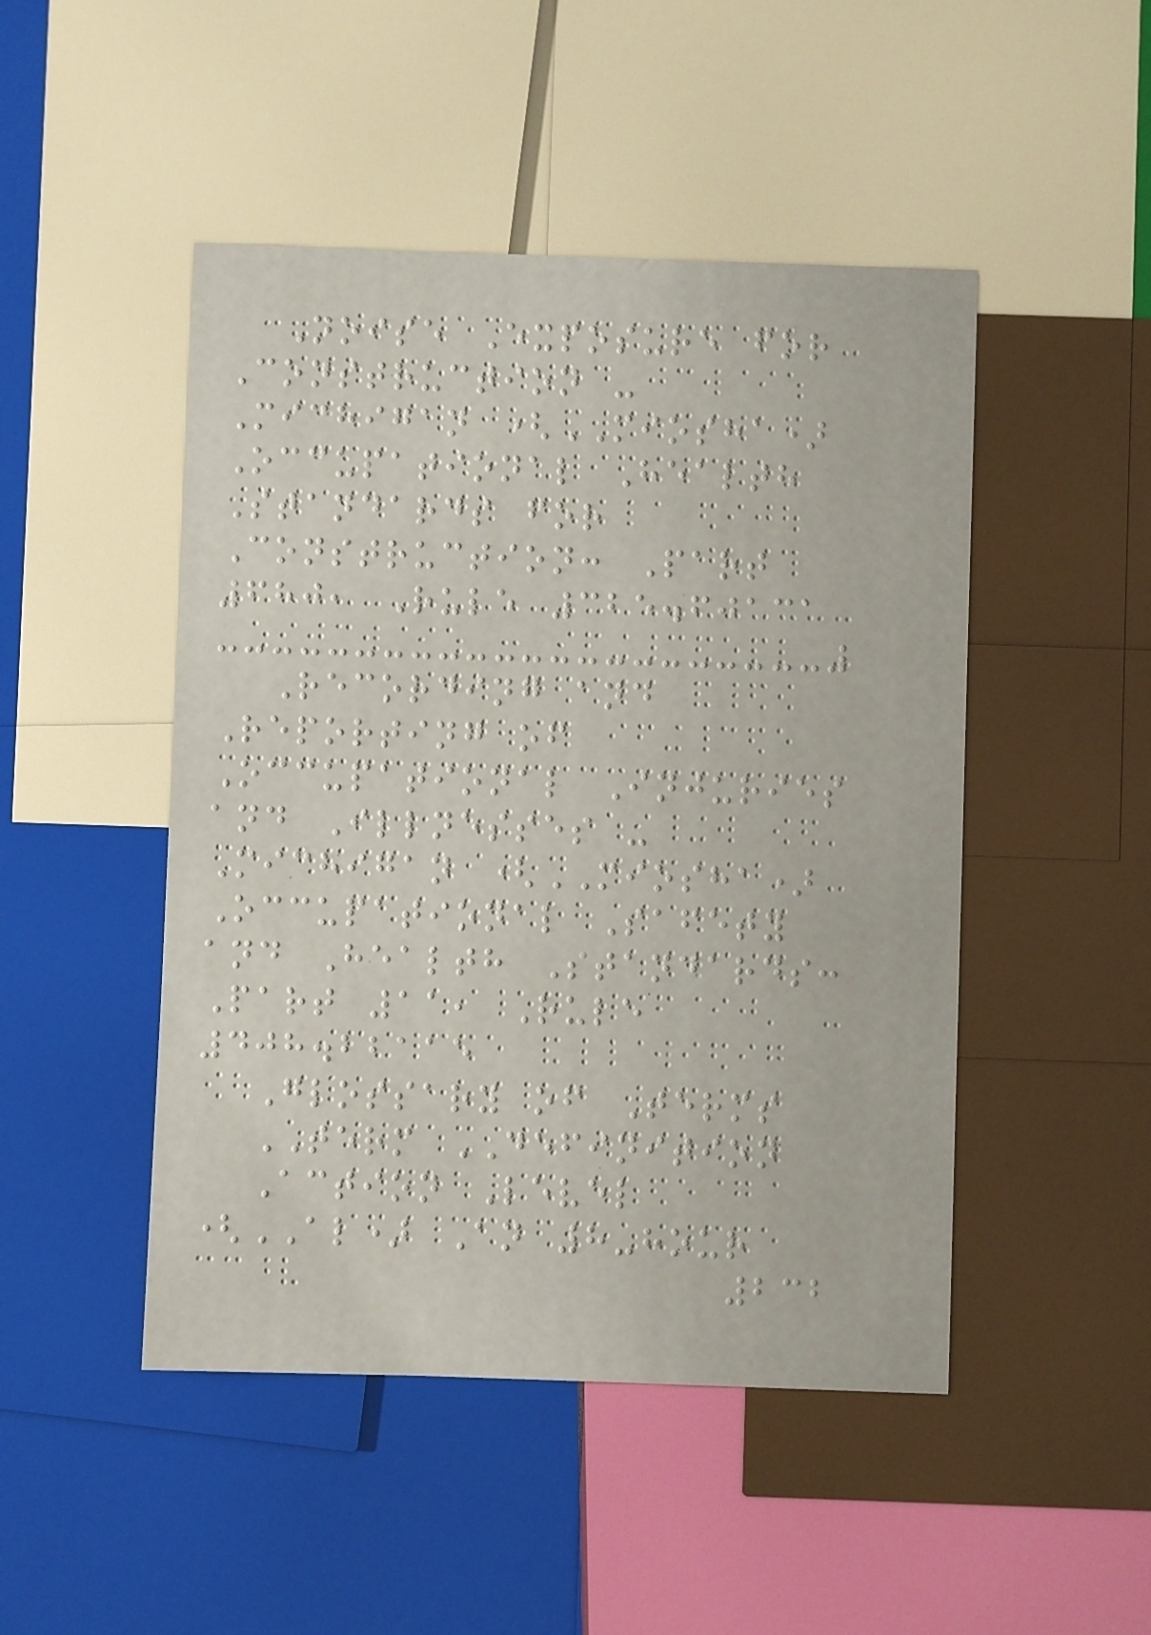Noise Exposure for
Construction -
Michigan (MIOSHA)
Occupational Health
Standards for
Construction: Part
680, Rule 325.60131
Recording and
Reporting of
Occupational Injuries
and Illnesses -
Michigan (MIOSHA)
Occupational Safety
and Health Standards:
Part 11, Rule
408.22115
Glossary of Terms
TERM DEFINITION
Action Level
(AL) An 8-hour
232
